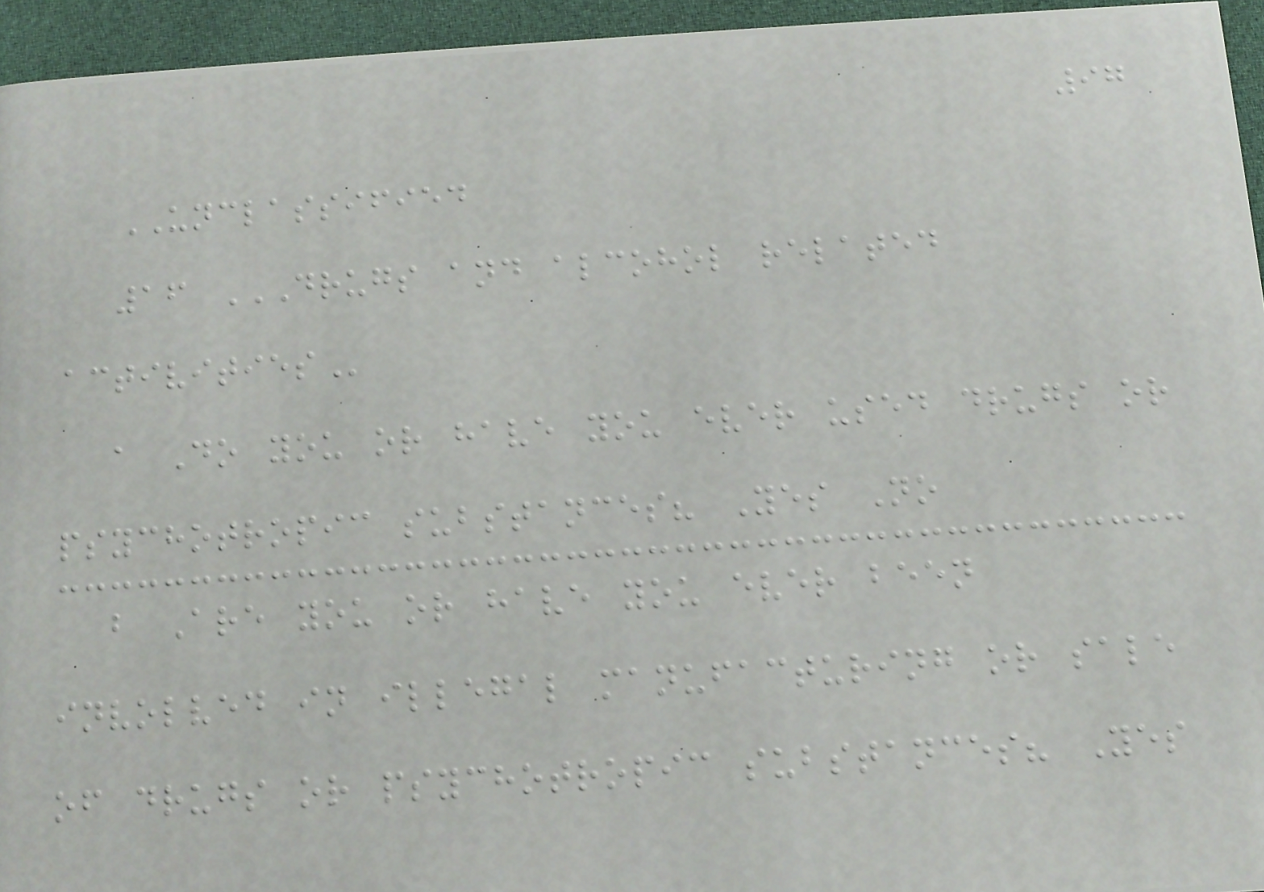97
UNCLASSIFIED
16 DRUGS AND ALCOHOL RELATED
ACTIVITIES
a Do you or have you ever used drugs or
psychotropic substances? Yes No
b Are you or have you ever been
involved in illegal manufacturing or sale
of drugs or psychotropic substances? Yes
